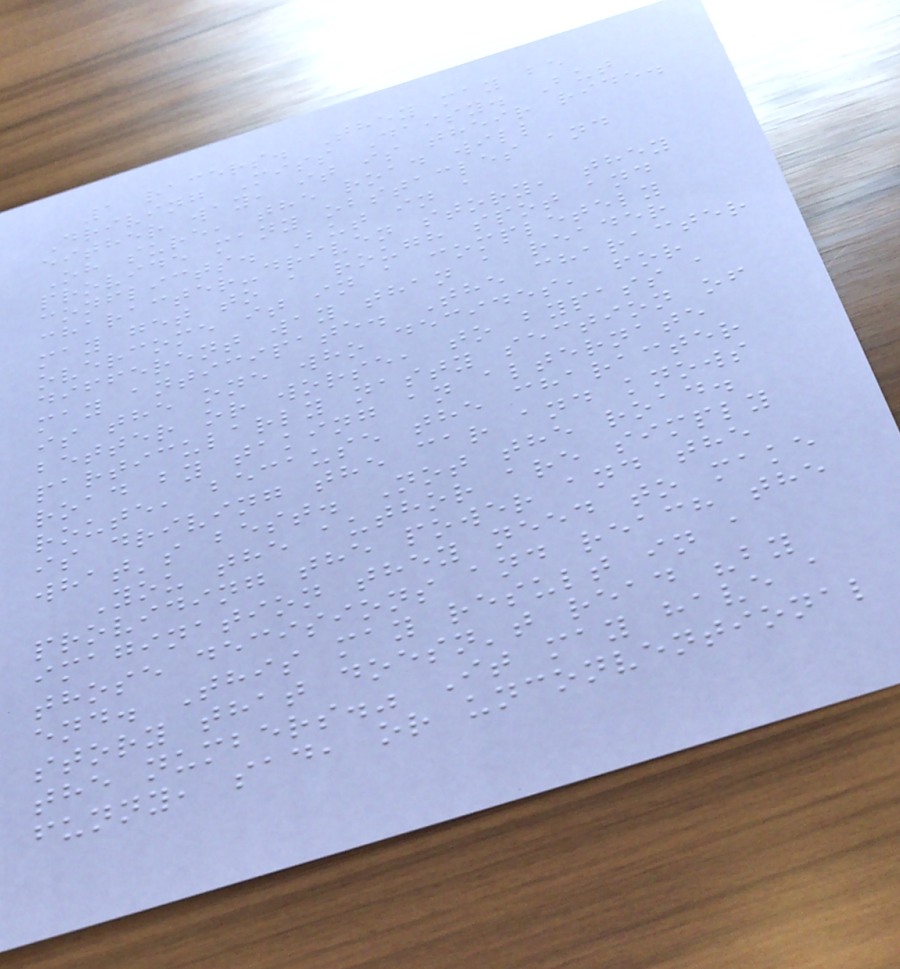1 racers. They may be
Driving Miss Daisy. But
either way, it is their ride.
Oh sure, the road will
provide many obstacles and
conflicts. But in a
character-driven story, they
may get to a rough spot and
overcome it in a completely
different way than a reader
may anticipate. The character
is the one who decides, for
better or worse, to bypass a
particularly nasty section of
road by taking an alternate
route, because the character
is driving the car and knows
what's best. Not the road.
You the author are simply
providing the power and the
imagination they need to make
those decisions and reach the
end. This may result in a
story that doesn't read "by
the numbers." It may have a
funny, sad, or unconventional
